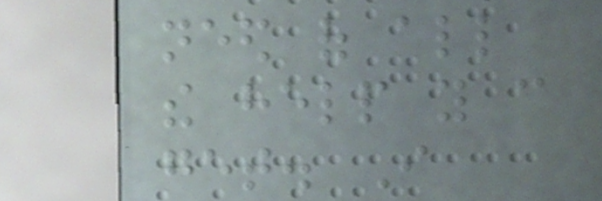need of all
the help you can
get. I
